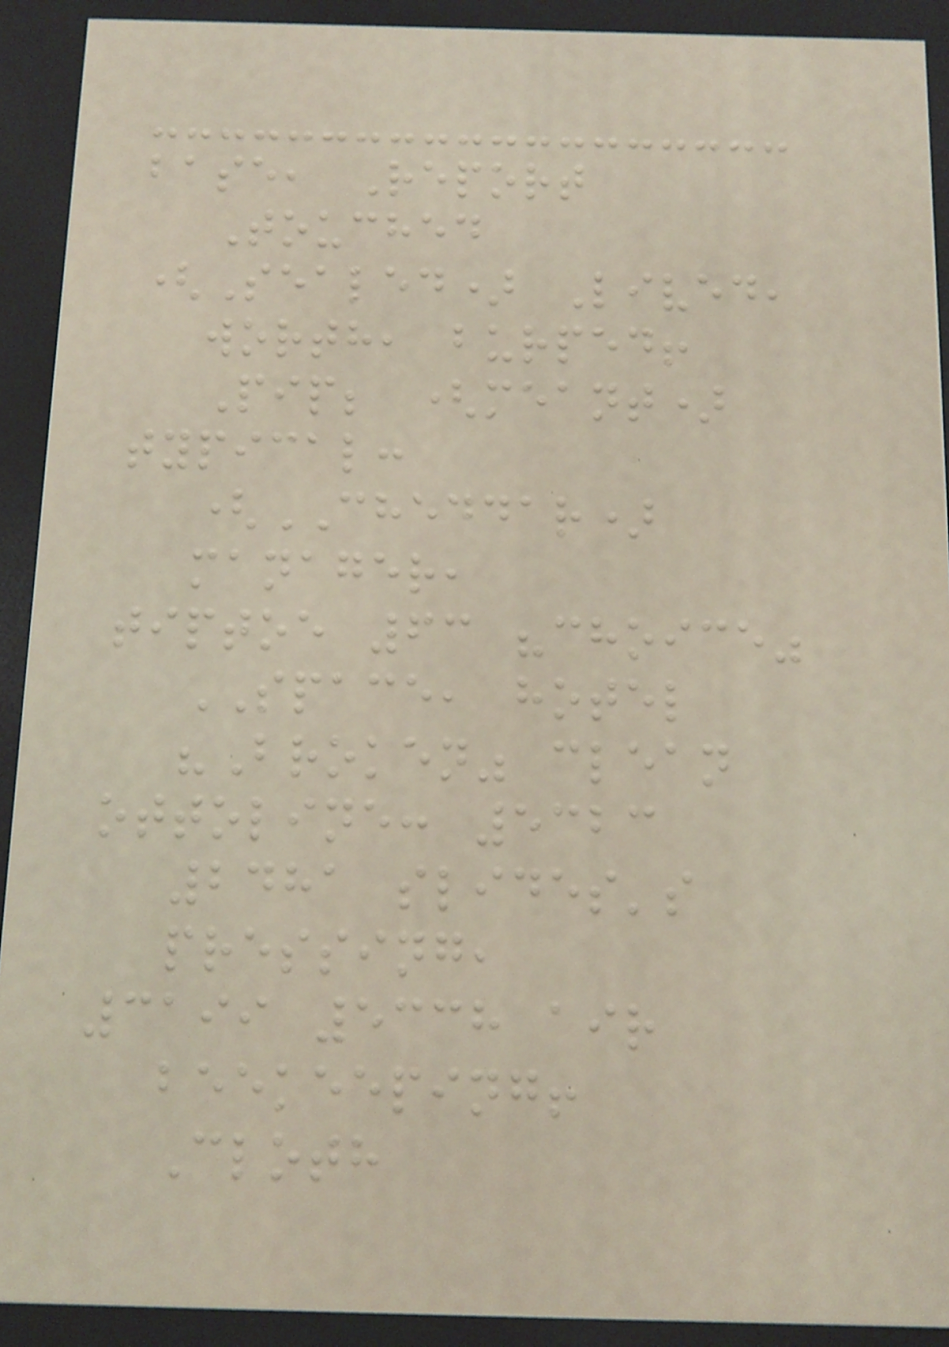base, Report
Touched
(Sealed) Lived,
worth, burped!
Pip; (meant)
typical:
(CHEDDAR)
manager,
tiptoe 63 "choice"
SPACE, hotel
"Broken" clean
ottoline: 5323
2481 slides's
pressing,
3199 5338 air
beekeeping!
Cloth
